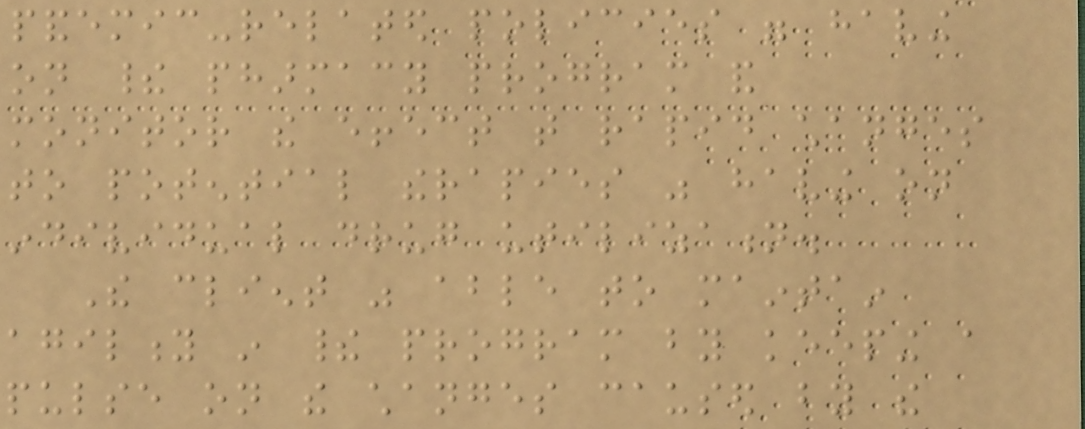pandemic-related policies were having
on their pharmacy program and
monitor the effect that rapid changes
to potential therapies was having on
individual drug utilization.
The client was able to maintain
agility in their program by keeping a
pulse on the changes caused by the
